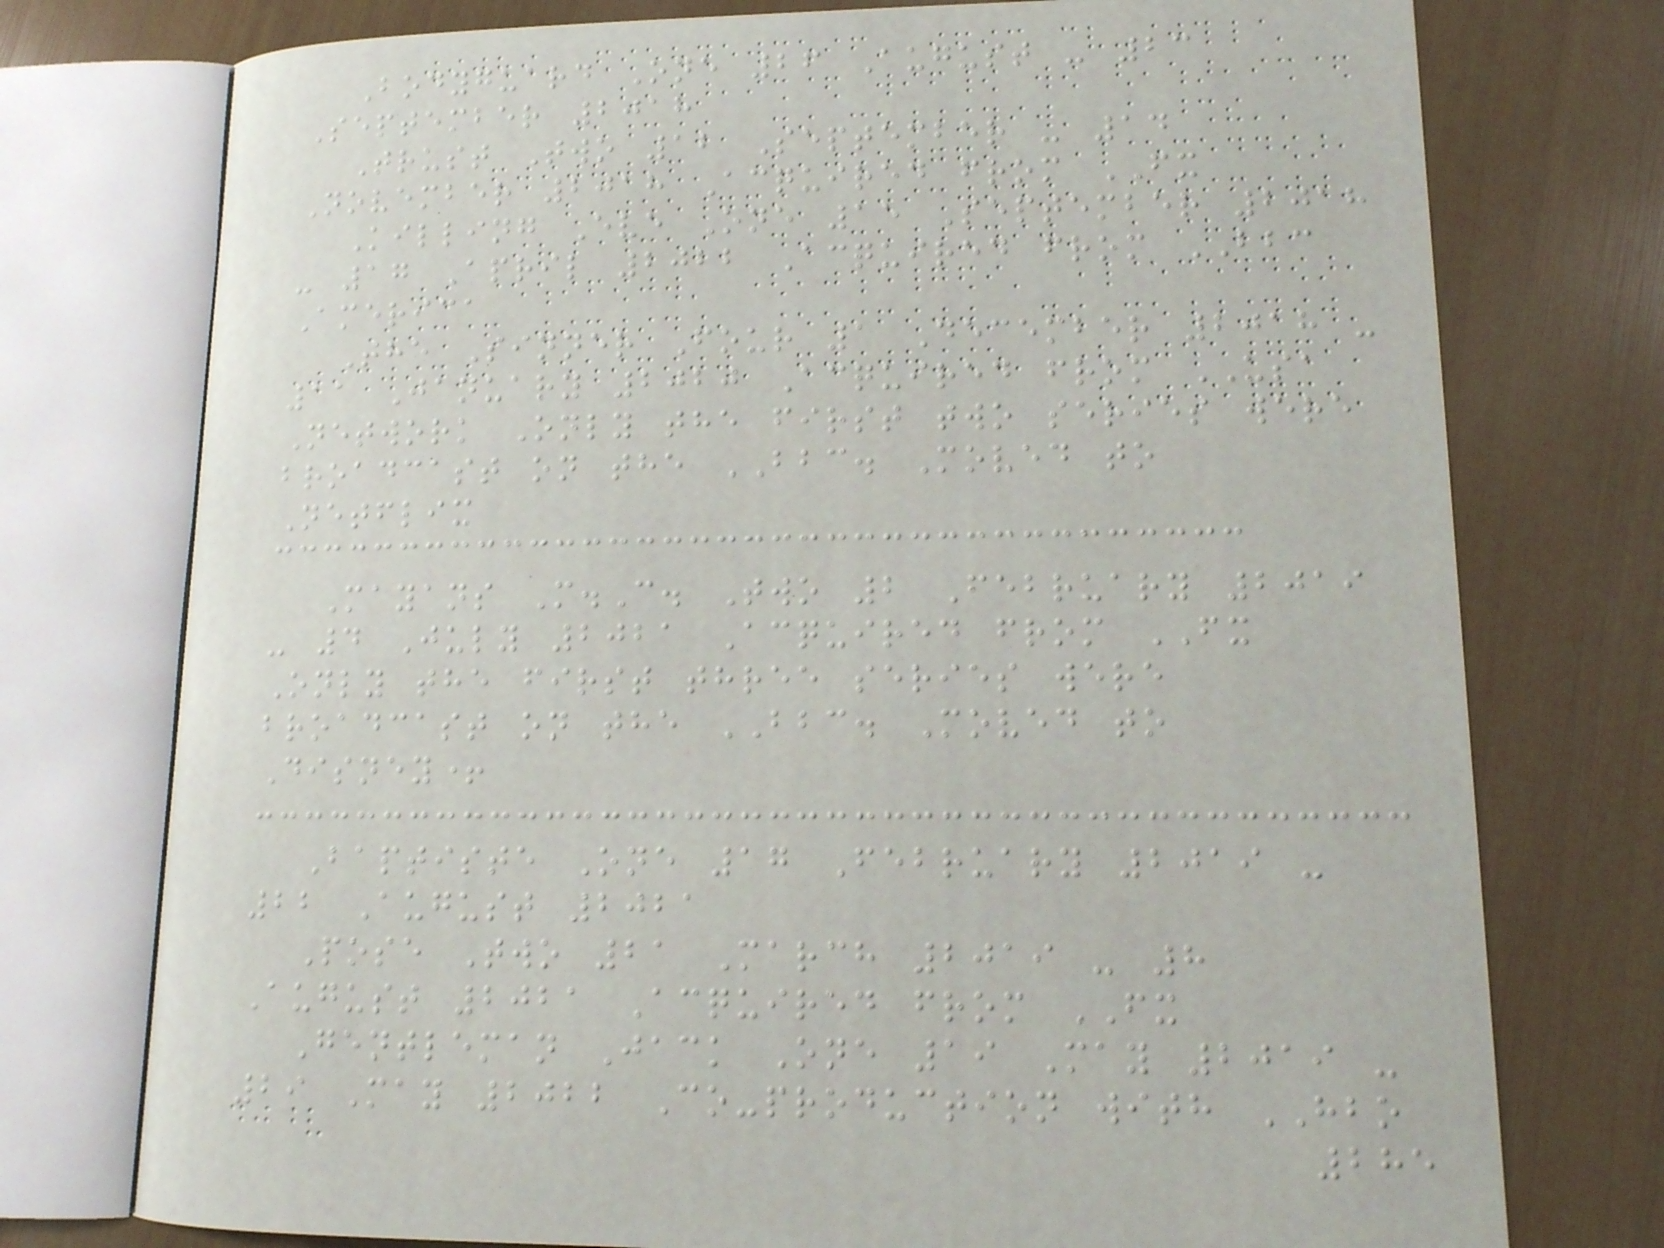Bodyguard One 26 August - 23
September 2018
Trust Two 12 September - 14
November 2018 Acquired from FX
Killing Eve One 15 September 2018
- 17 April 2022 Acquired from BBC
America
The Sinner Four 1 December 2018 -
11 January 2020 Acquired from USA
Network Only the first two series were
broadcast on the BBC. Moved to
Netflix
Mayans M.C. Two 2 February 2019
- 4 July 2021 Acquired from FX
Only the first three series were
broadcast on the BBC. Moved to
Disney+
Baptiste One 17 February 2019 -
22 August 2021
Pose Two 21 March 2019 - 8
August 2021 Acquired from FX
Gentleman Jack One 19 May 2019 -
29 May 2022 Co-production with HBO
285
